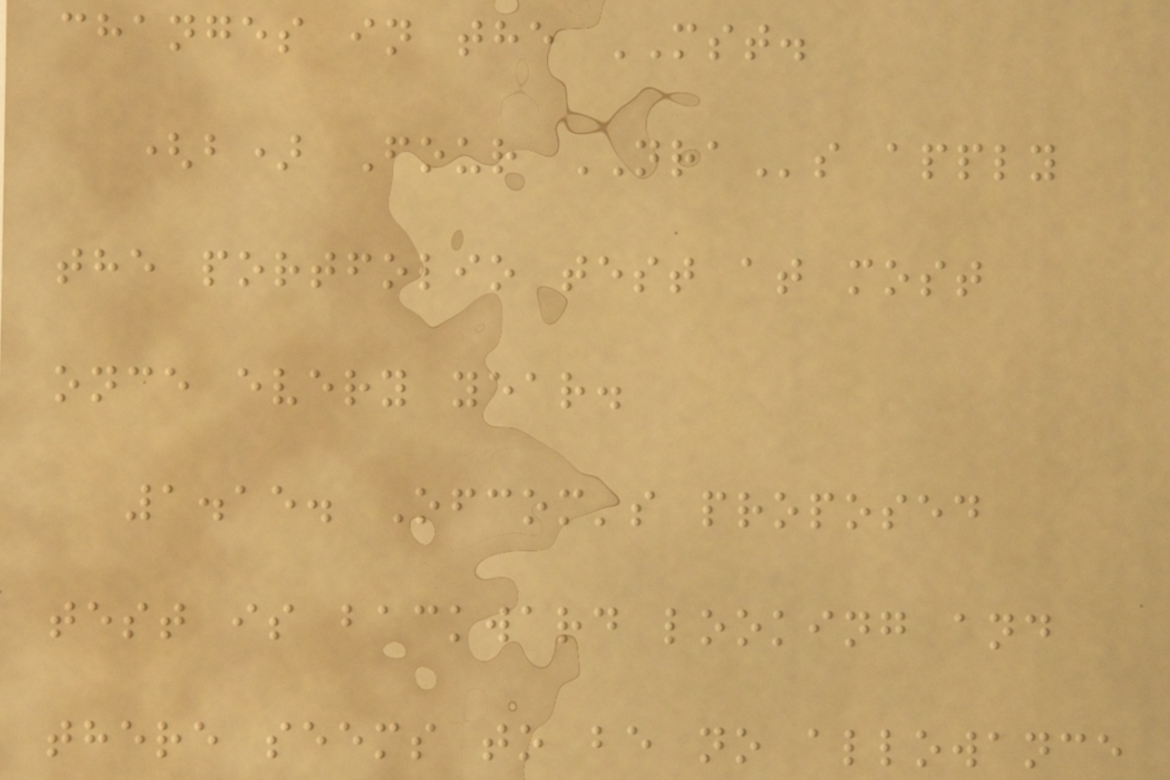changes in the MST.
(b) Four NRAs apply
the portfolio test at most
once every year.
1.15. Ofcom's proposed
test is backward looking and
there seems to be no allowance
